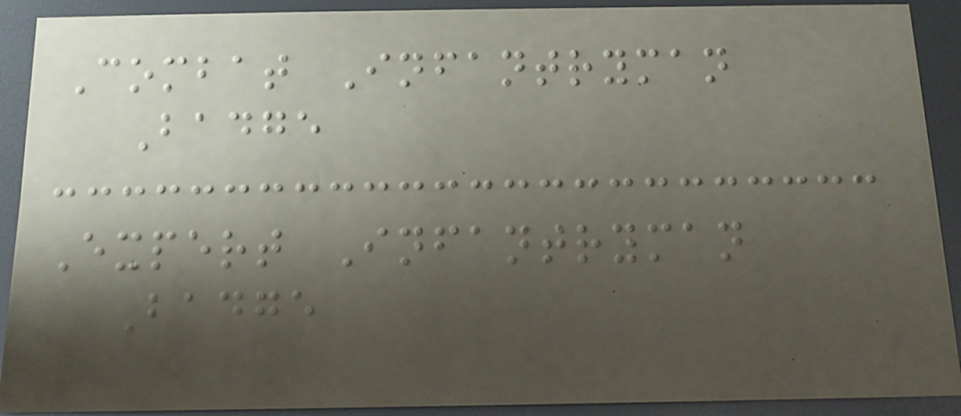Combat Infantryman
Badge
Expert Infantryman
Badge
